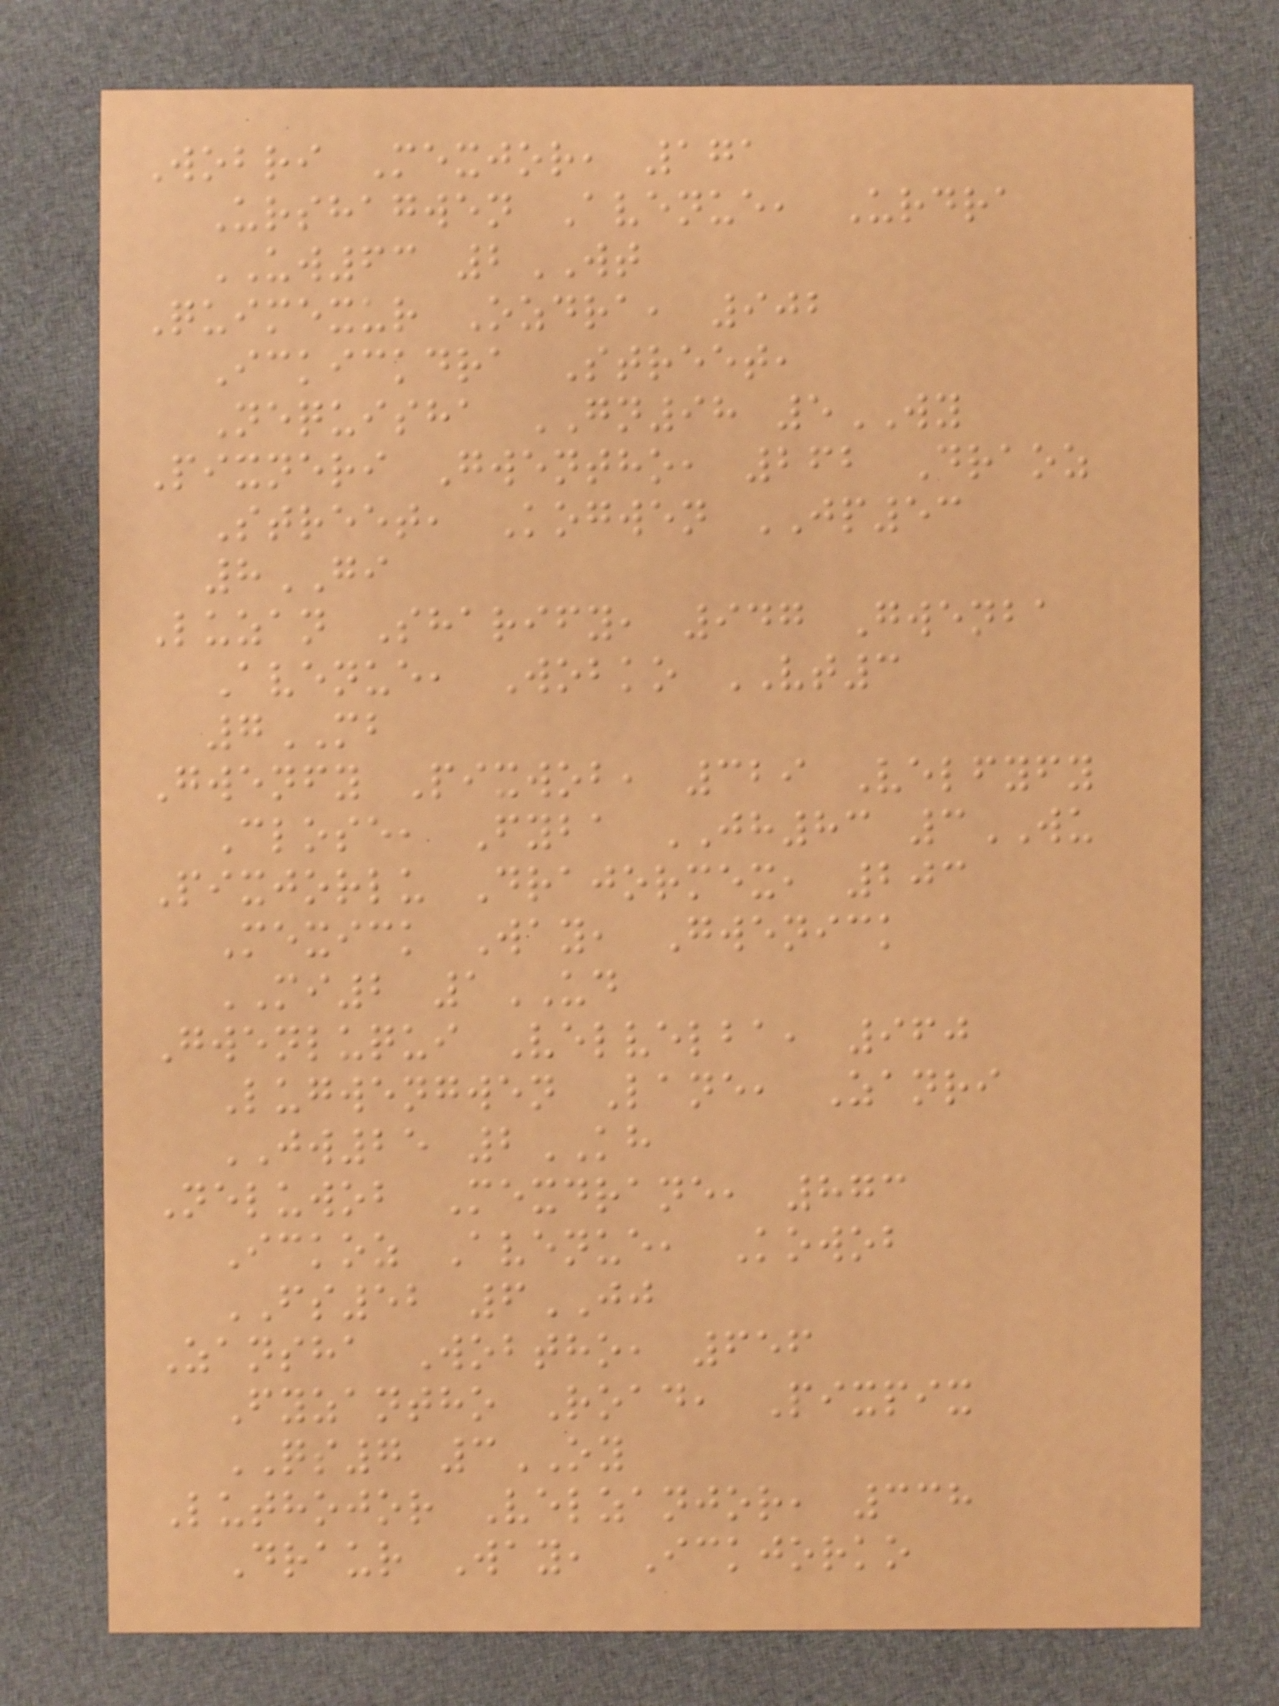Wobri Mexjor, 171
Urshagwen Avenue, Urdra
UW63 2WT
Quimexur Ozdra, 902
Ickickdra Street,
Nequisha GN98 5WY
Pixneri Gwentho, 262 Draoz
Street, Kogwen JP53
8GI
Luzan Sharify, 947 Gwenba
Avenue, Wobko VT3
7MB
Gwenfy Pixwob, 329 Velfyfy
Close, Fyba JH83 3WU
Pixjorlu Drajormex, 203
Mexick Way, Gwenick
MI2 1UD
Gwenluqui Velvelba, 960
Lugwengwen Lane, Zanri
JW25 2KH
Neluwob Mexdrane, 873
Ickoz Avenue, Kowob
FS52 6JJ
Zansha Wobtho, 656
Fyzantho Road, Pixpix
QS7 3OY
Luthojor Velzanjor, 338
Draur Way, Ickjorko
